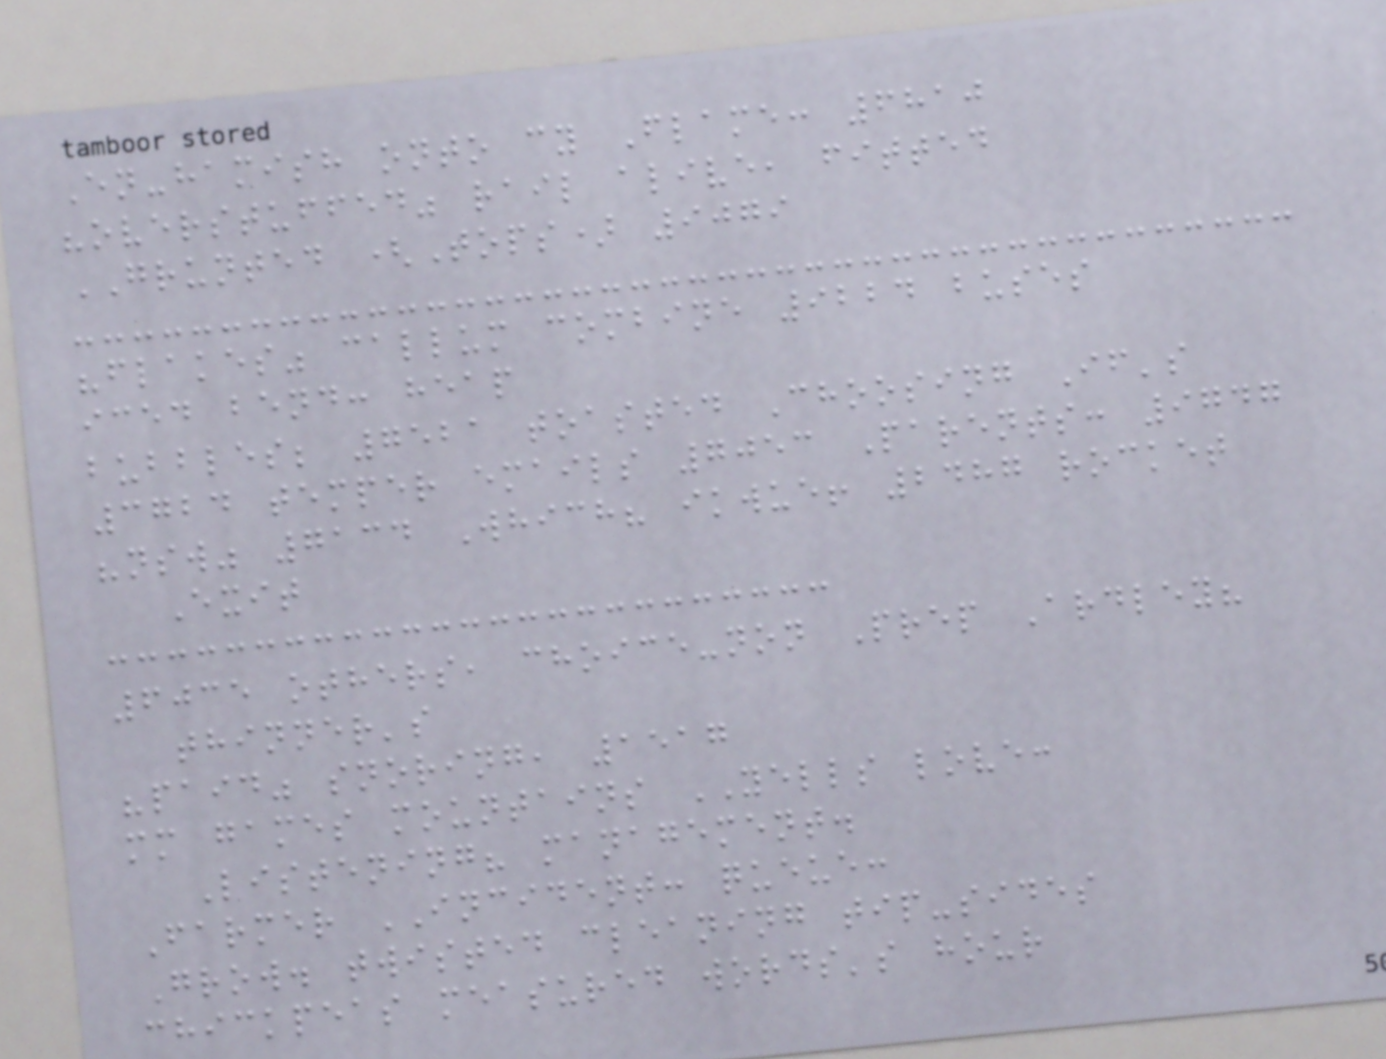En-hamish onto cy Flame: 6810
"overstuffed" rail alive, fitted
GRUNTED (Tops) 9079
"flakes" callum combine 9224 buses
iced bend: heap
bubbles; 7521 toasted Choosing If's
3724 temper emails 7053 Parents: 9747
"nsw" 7134 Which? ikwue! 2487 rocket
Exit
6035 others, choice-non Prep Ardley?
thinner's
"paid" snoring, 1517
mm games mountains YELLS love:
Listening? management.
Farmer INCIDENT: queue:
Grow. twisted cleaning tip-sides
chickpeas measured words's hour
